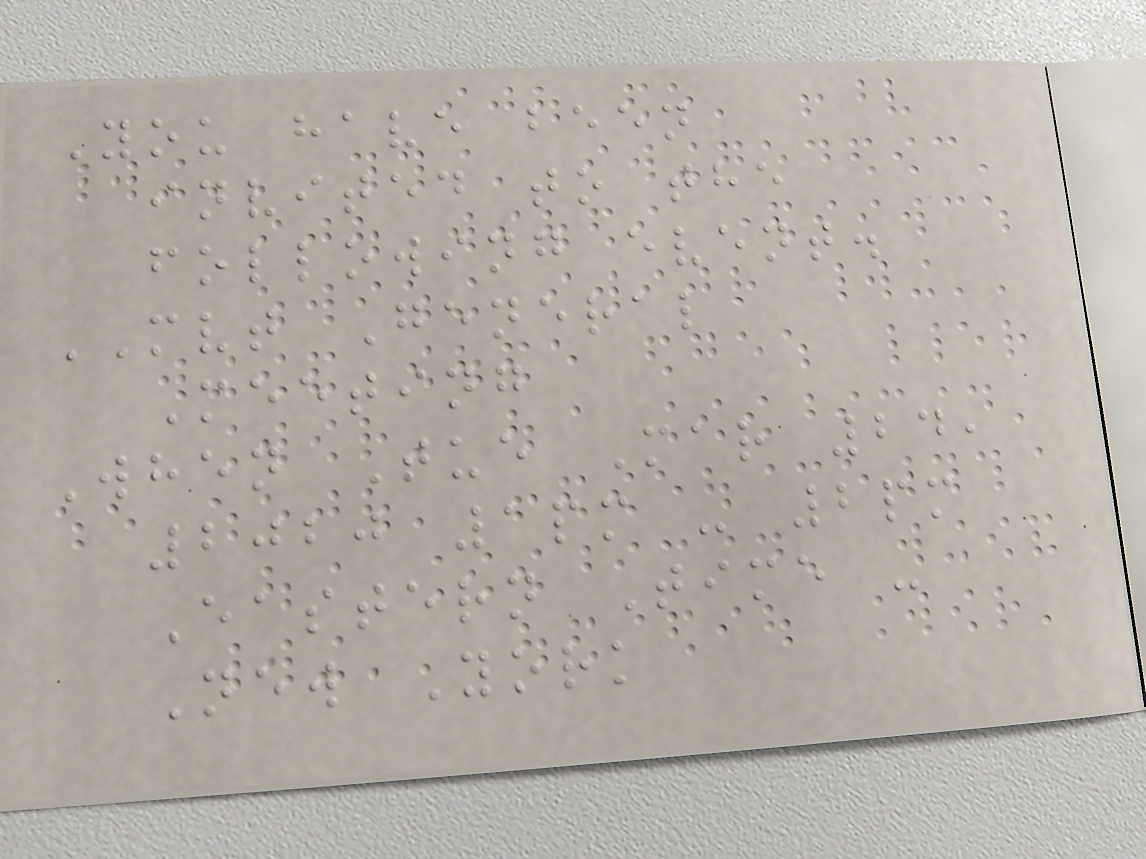You have been
invited to the
following event.
MVT General
Meeting
When Tue Mar 24,
2020 1pm - 2pm
Eastern Time -
New York
